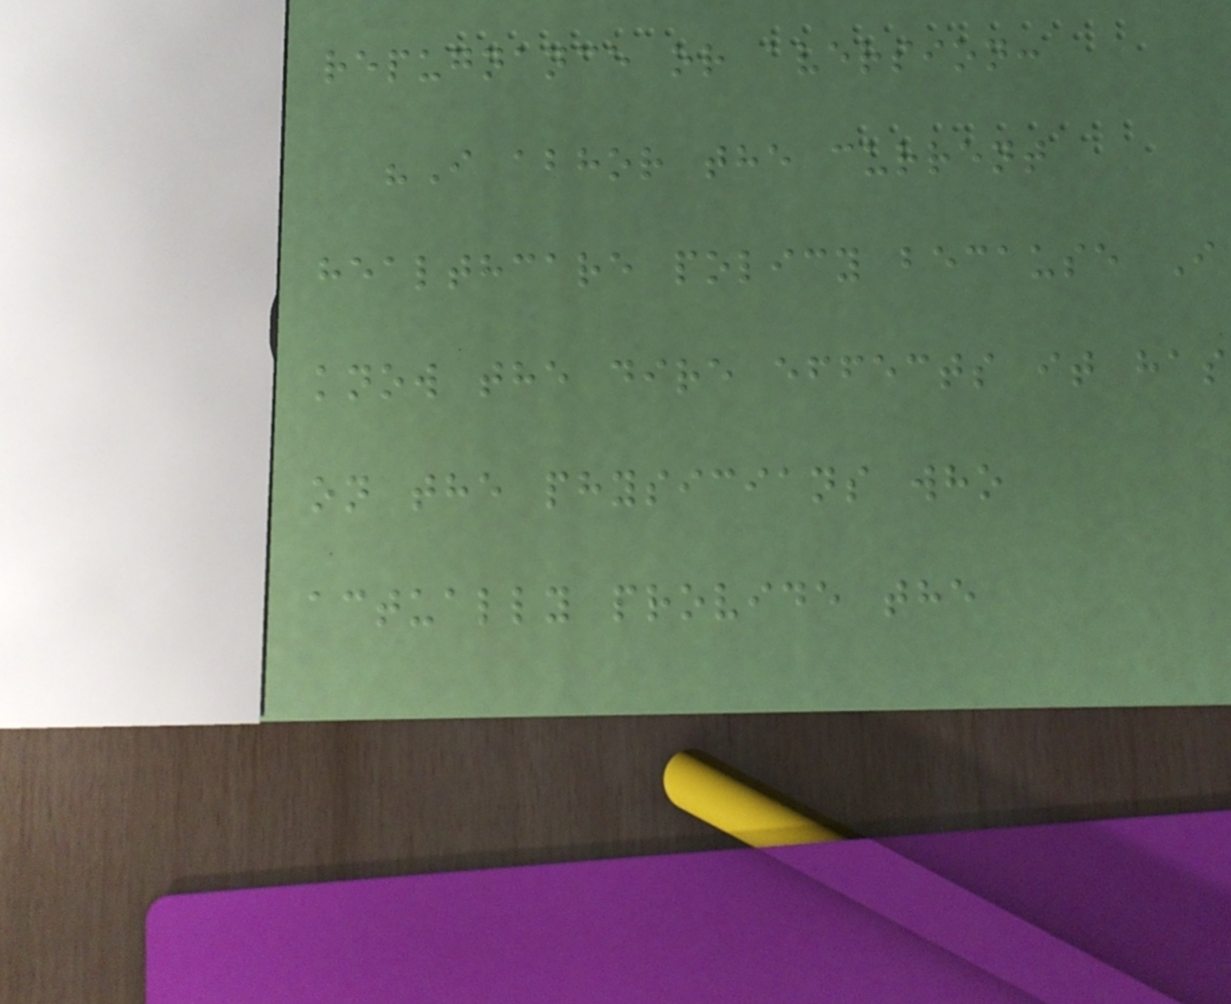repugnance or aversion:
"I abhor the current
healthcare policy because I
know the dire effects it has
on the physicians who
actually provide the
